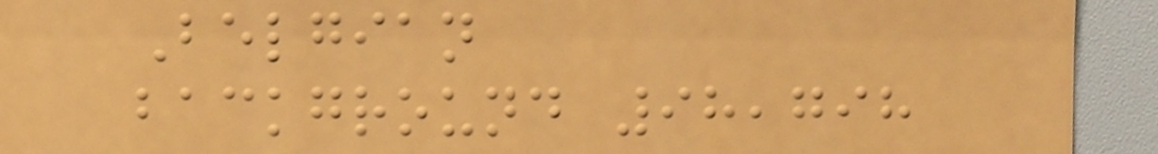Belgian
background 98,798
